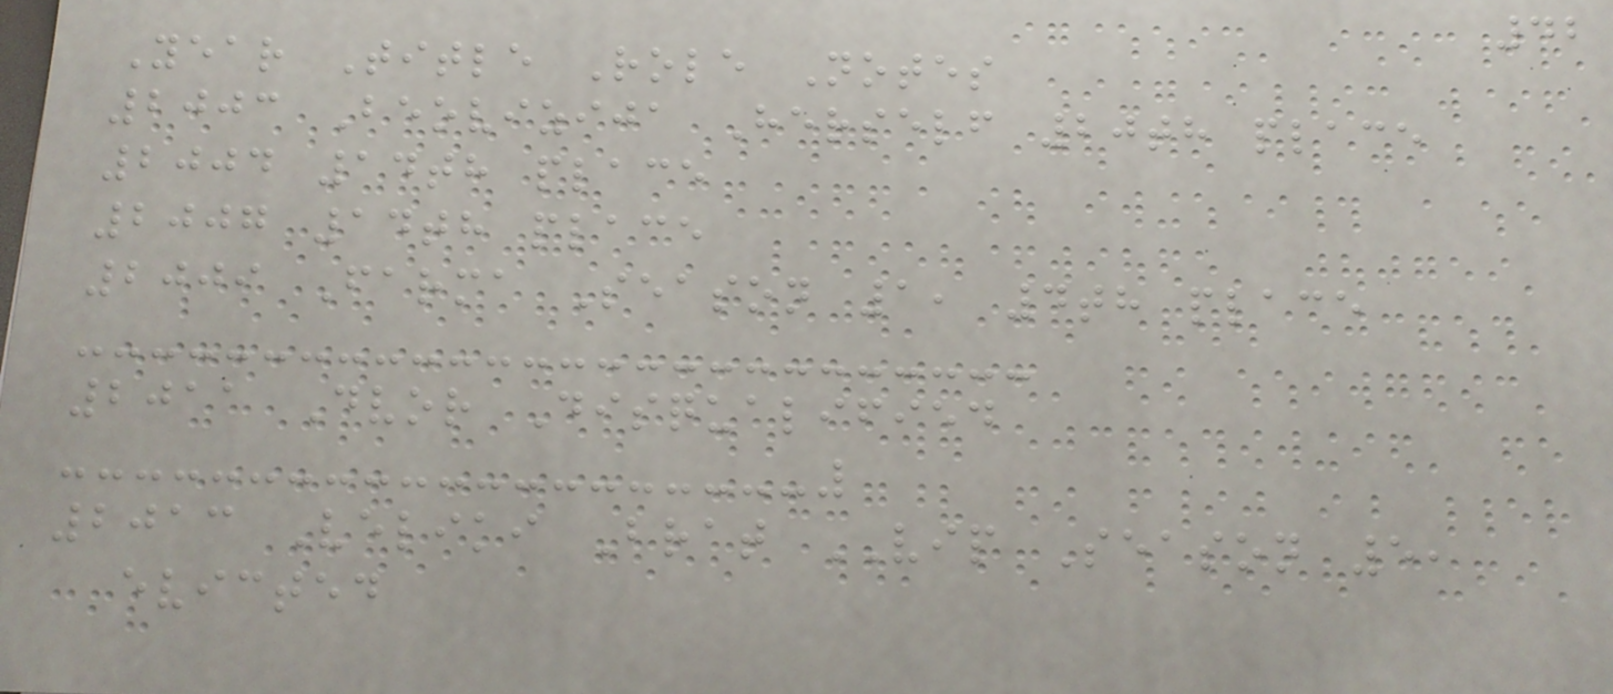42
Year Title Role Notes
2003 Beovizija Herself 20th place
2004 14th place
2007 14th place
2009 Farma Season 1, 4th place
2011 Dvor Disqualified
2013 Veliki Brat VIP Season 5,
evicted
